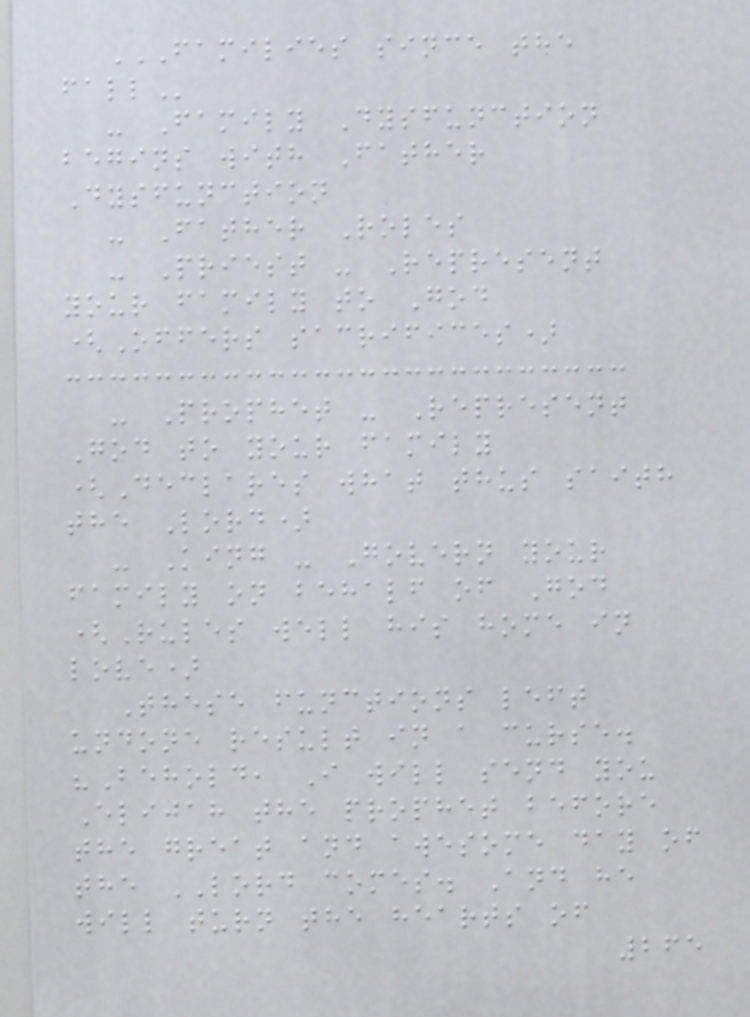FAMILIES SINCE THE
FALL
- Family Dysfunction
begins with Father
Dysfunction
- Father Roles
- Priest - Represent
your family to God
(Offers sacrifices)
- Prophet - Represent
God to your family
(Declares what thus saith
the Lord)
- King - Govern your
family on behalf of God
(Rules well his home in
love)
These functions left
undone result in a curse.
"Behold, I will send you
Elijah the prophet before
the great and awesome day of
the LORD comes. And he
will turn the hearts of
265
